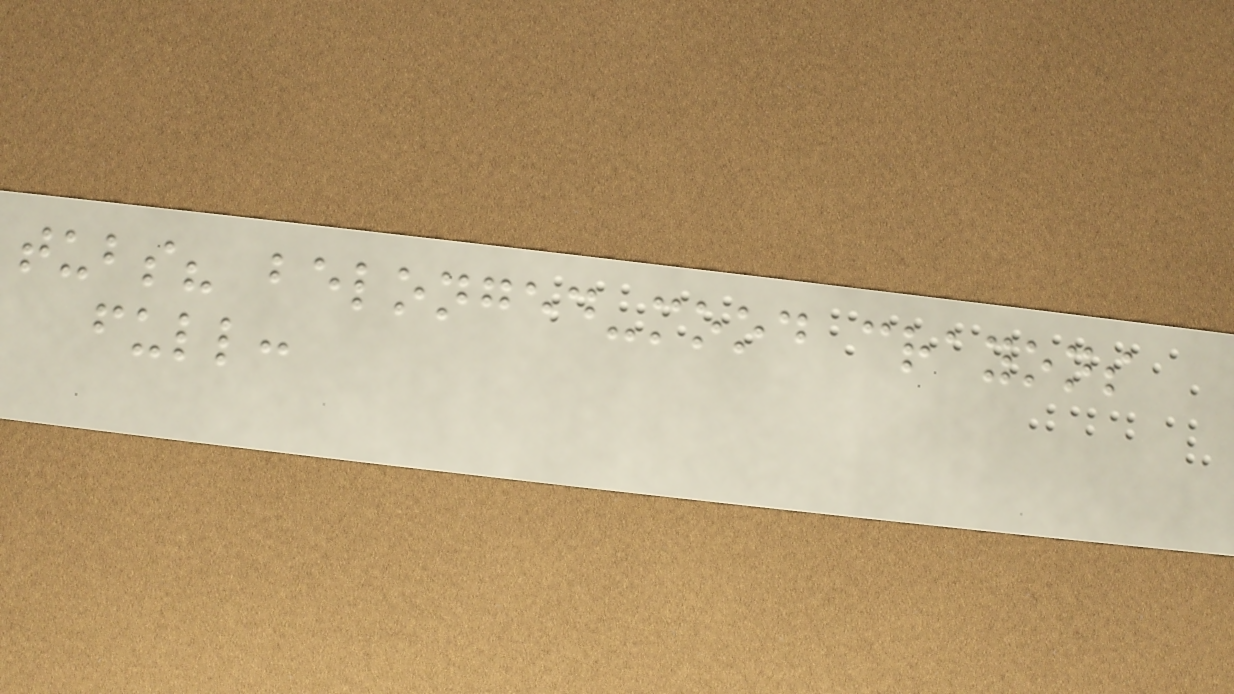tubs? belonged-mood crayons
full:
